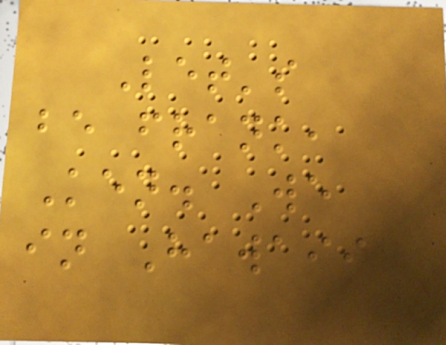Let's
be frank,
Ken. We
in Hawaii
